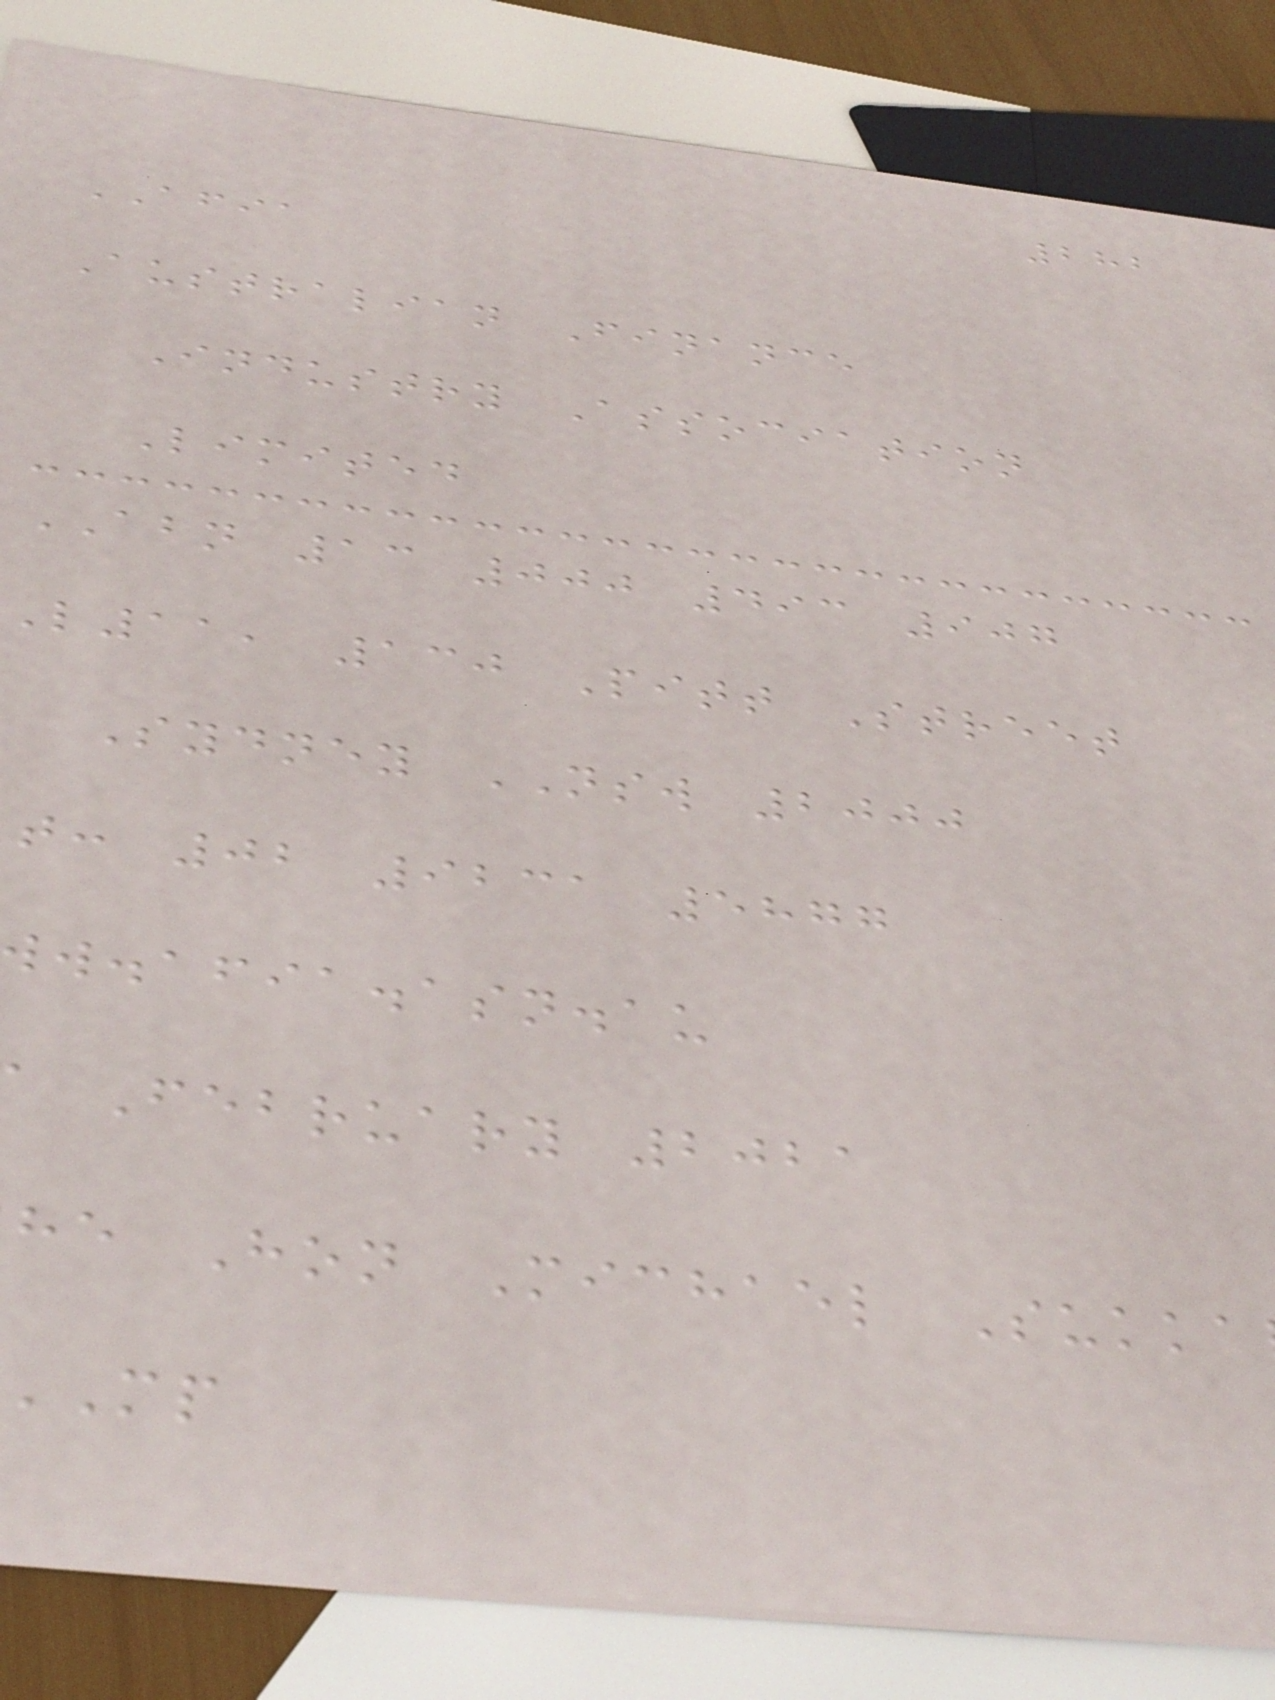282
AFIA
Australian Finance
Industry Association
Limited
ABN 13 000 493 907
L11, 130 Pitt Street
Sydney NSW 2000
t: 02 9231 5877
w.afia.asn.au
February 2021
he Hon Michael Sukka
